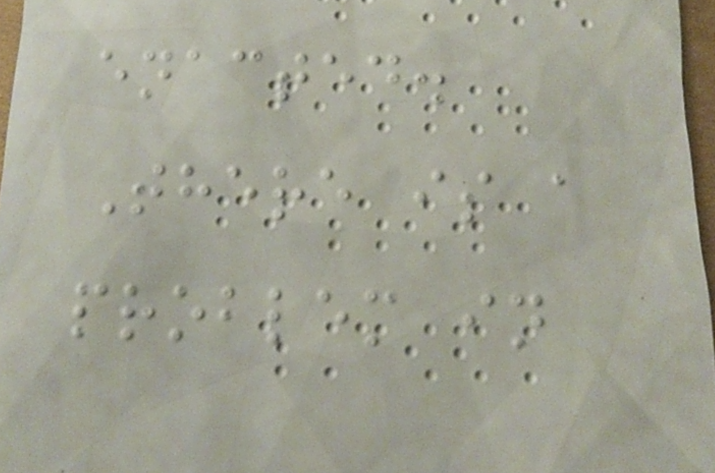enacted.
There is a
problem in
